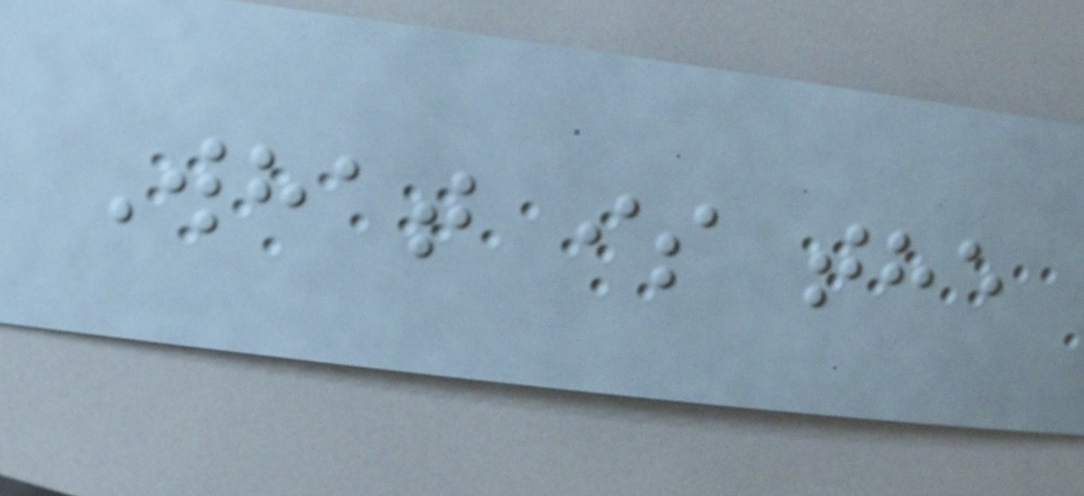What is the
